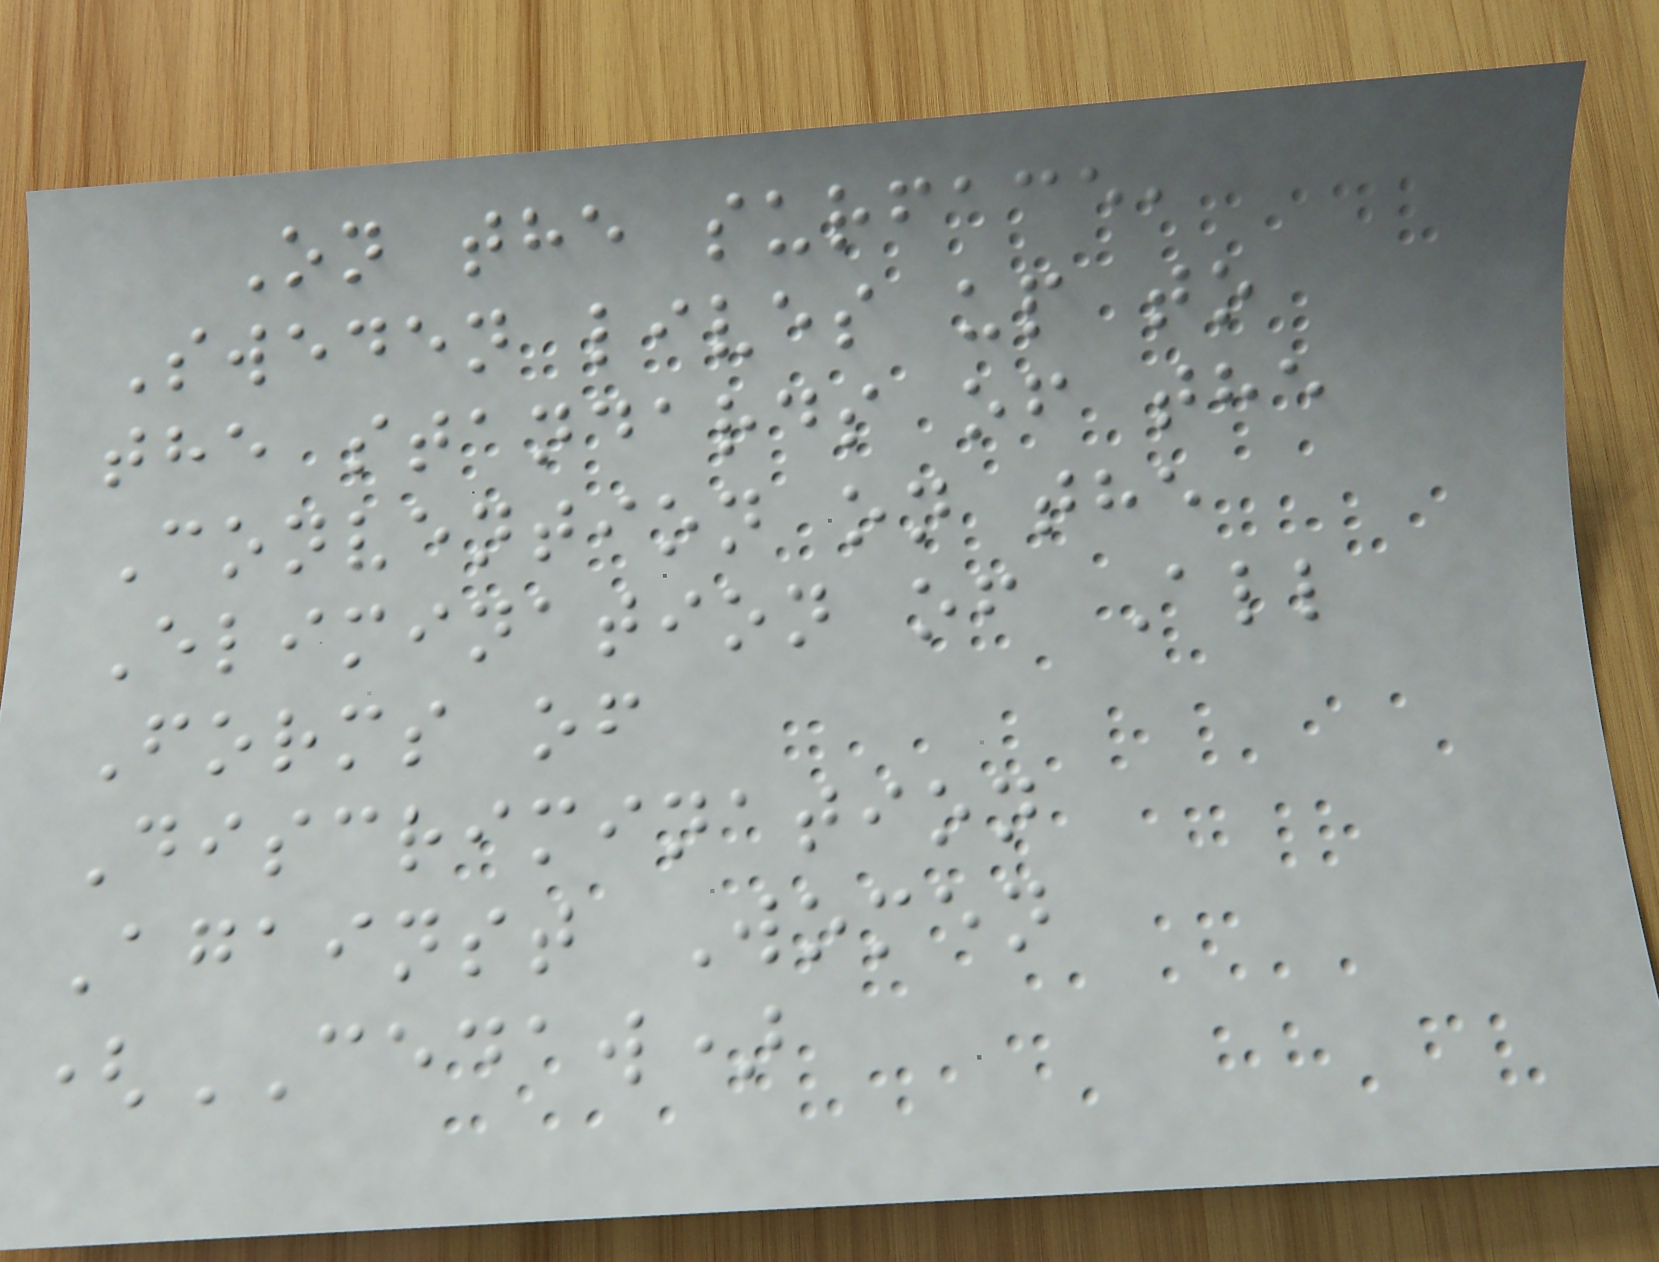On the surface,
Sweden lives up to
the standards of the
Convention on the
Elimination of All
Forms of
Discrimination
Against Women
(CEDAW)
